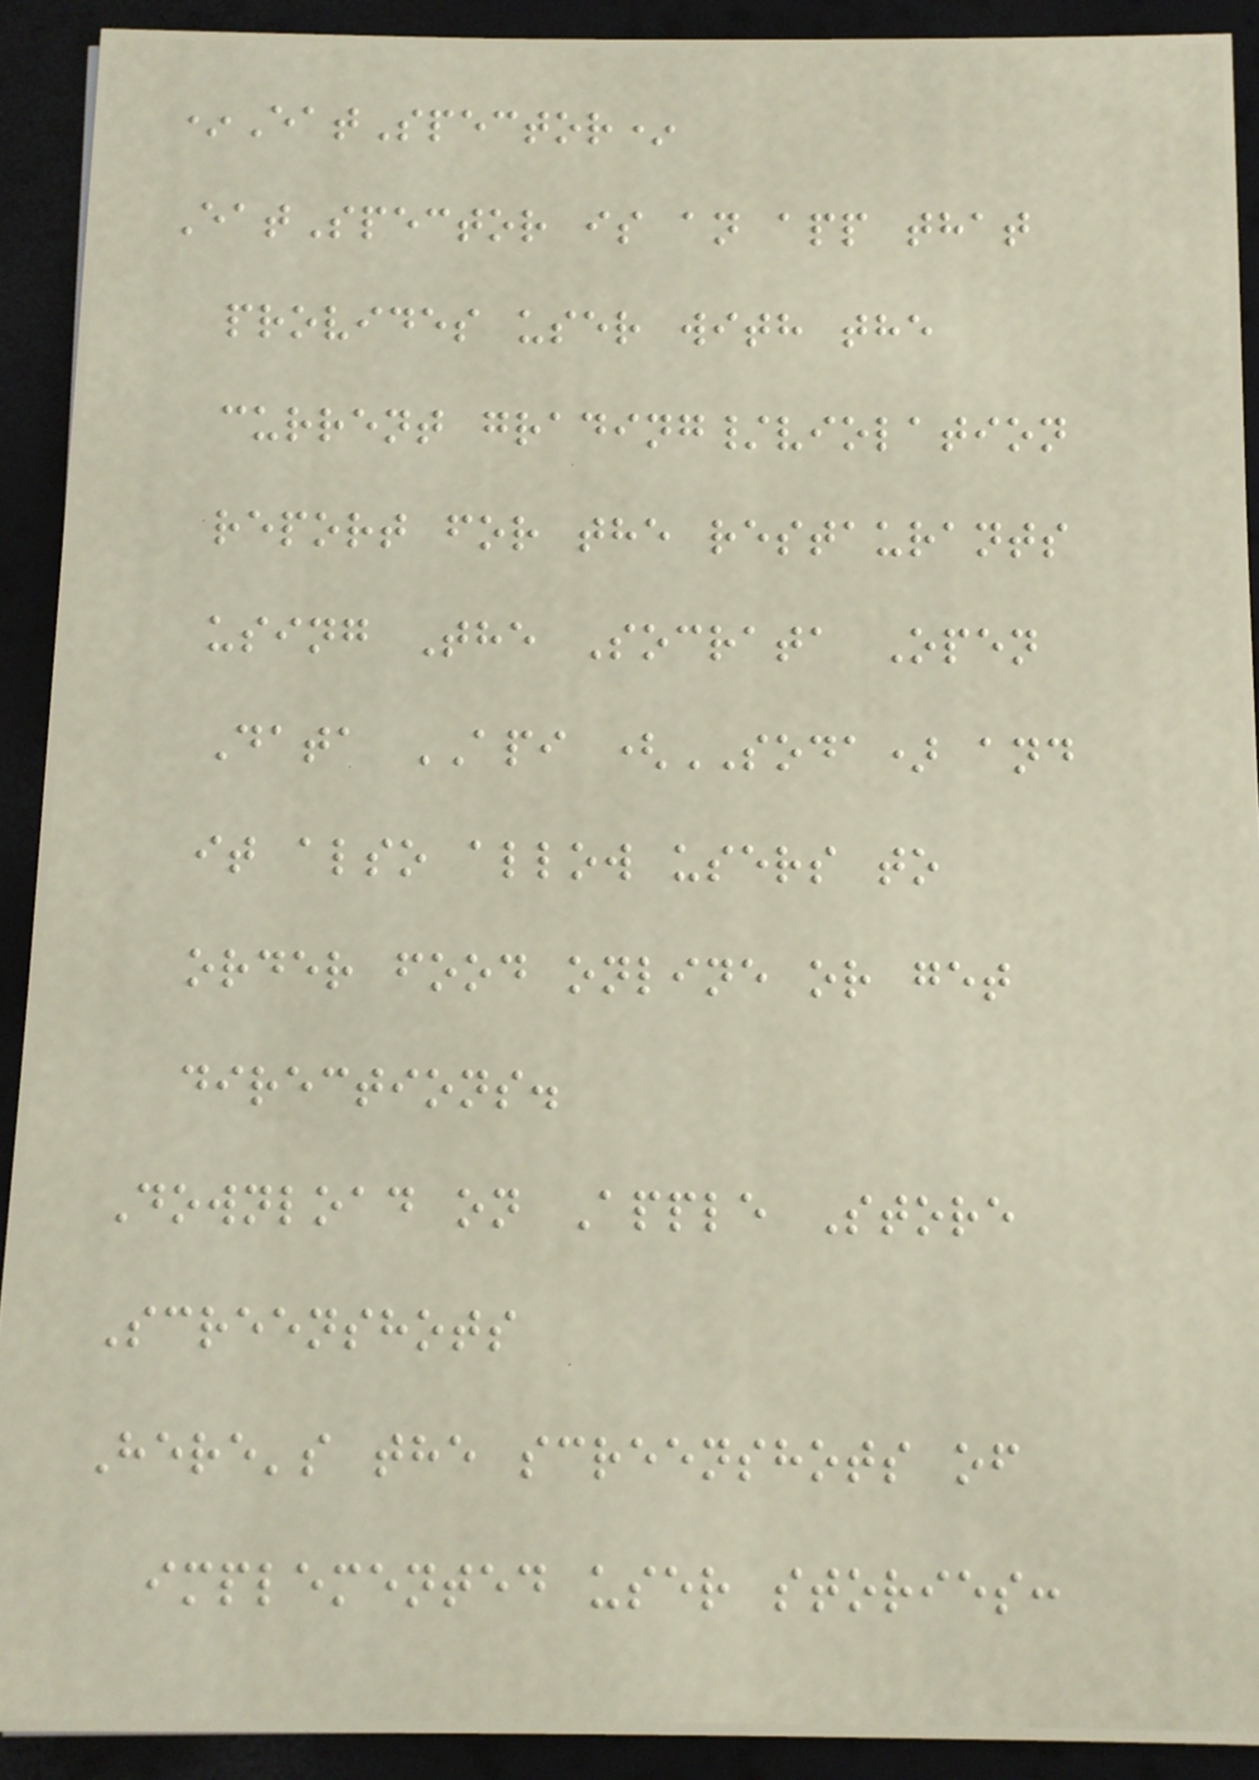*EatSpector*
EatSpector is an app that
provides user with the
current grading/violation
report for the restaurants
using The Socrata Open
Data API (SODA) and
it also allow users to
order food online or get
directions.
Download on Apple Store
Screenshots
Here's the screenshots of
implemented user stories:
